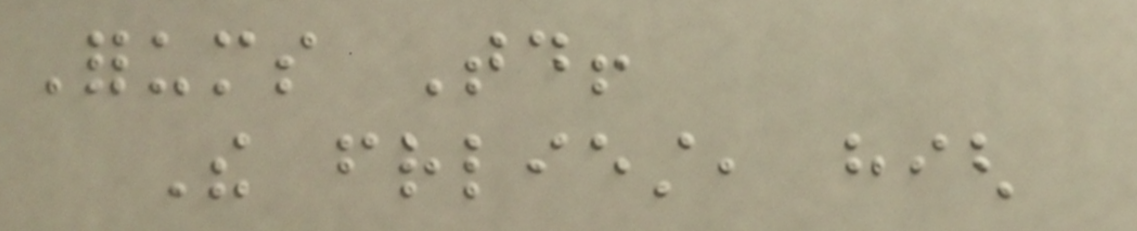Forums Today!
The friendliest, high
